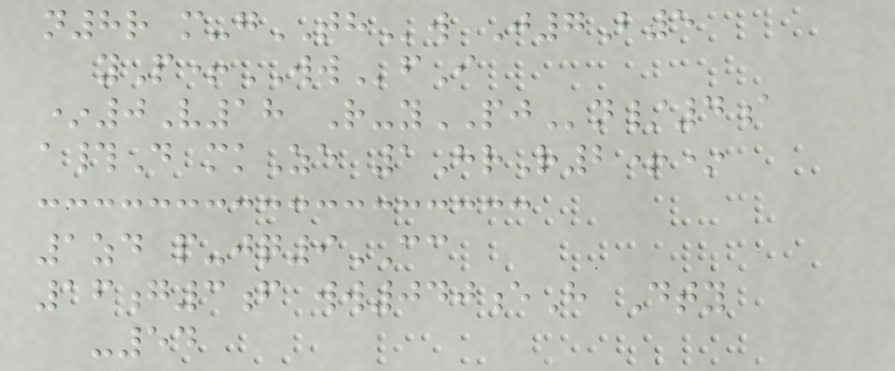n8r m-gTHw J7B5
yP+WWfI
*0V18 R-yPJn/4a
a#D mkZe 1HrR2+*
1zd p-jq9CC
16g3f ww040eH Dty
-54
